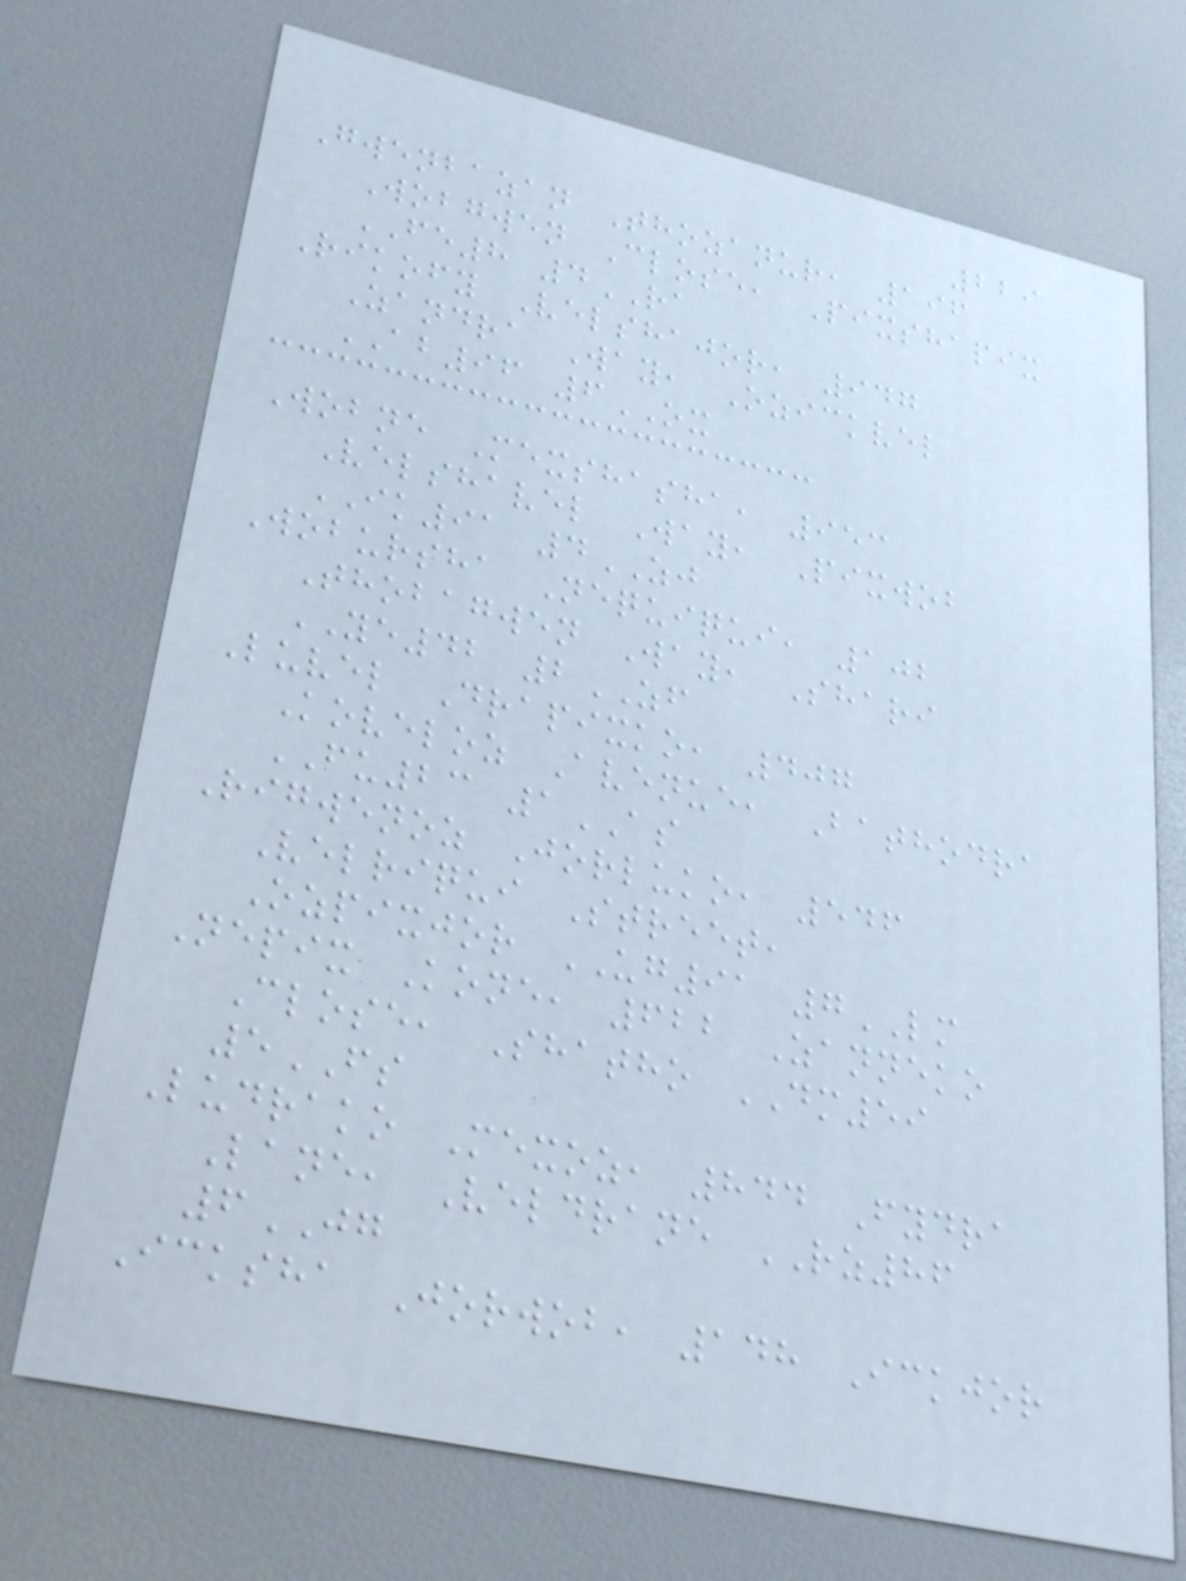229
Gwenbazan Thozanur, 196
Wobgwen Close, Pixshapix
FE8 4RA
Rikofy Velshajor, 947
Zandra Way, Ozickvel
AB96 6OX
Wobne Mexshasha, 953
Velshavel Way, Pixwob
IK91 4ZJ
Wobursha Nequiqui, 102
Thobagwen Way, Shari
YE42 2ZF
Luvel Drapixko, 407
Koveloz Avenue, Bathodra
FU23 1AS
Rigwenoz Jorluko, 546
Velriqui Street,
Ozpixjor UG91 7LM
Nepix Kone, 622 Zanneko
Close, Shatho DM59
5FS
Ludrako Mexoz, 844 Fydra
Lane, Veldrane RZ86
6JG
Icksha Jorwob, 148 Ickjor
